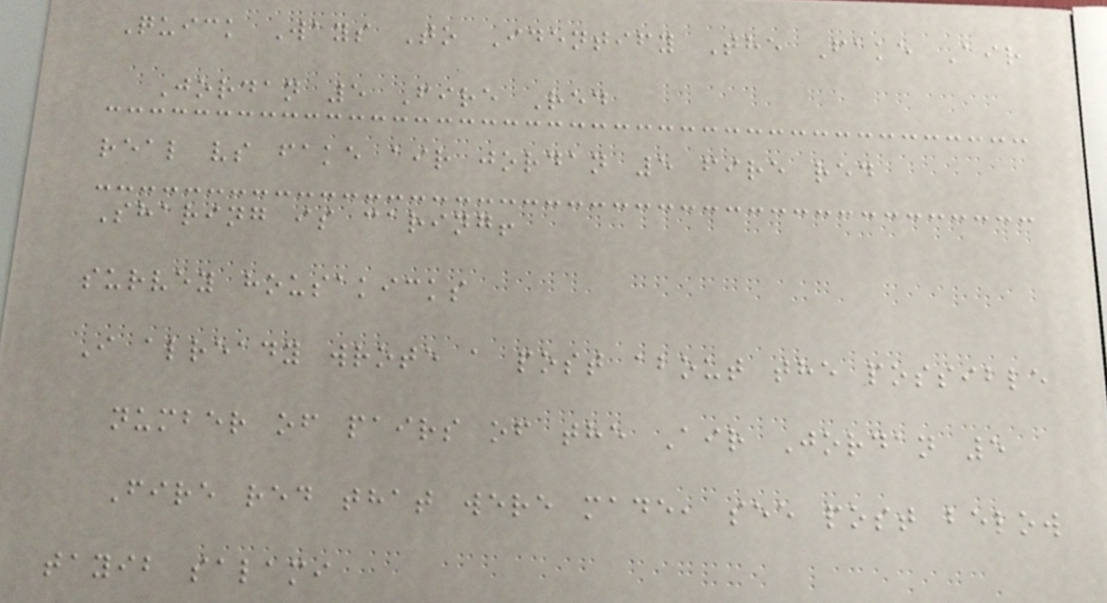Quick Ways To Identify The Fake Air
Jordan 5 Fire Red
real vs fake air jordan 5 fire red
Sharing is caring!
survey housakicks
I already wrote a post about the possible
number of pairs of the Air Jordan 5
Fire red that were made, see post below
tayib salami
